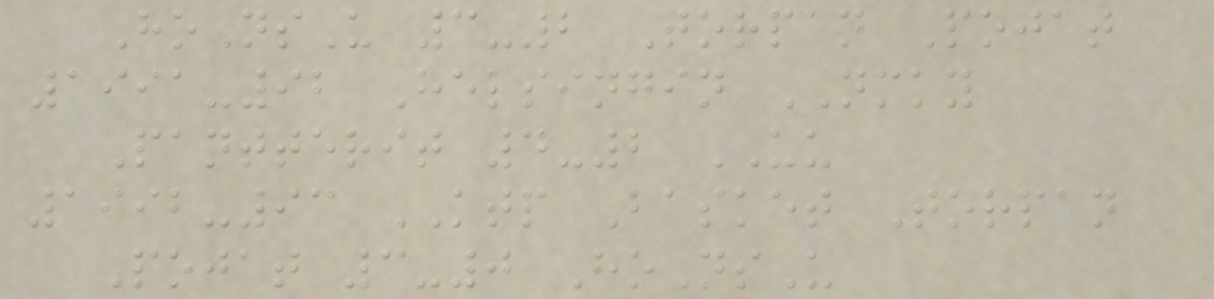HoNsU 3-2 Torpan Pojat
1991-92 Helsingin NMKY
Pantterit 4-2 UU
1992-93 KTP Basket Torpan
Pojat 3-0 HoNsU
